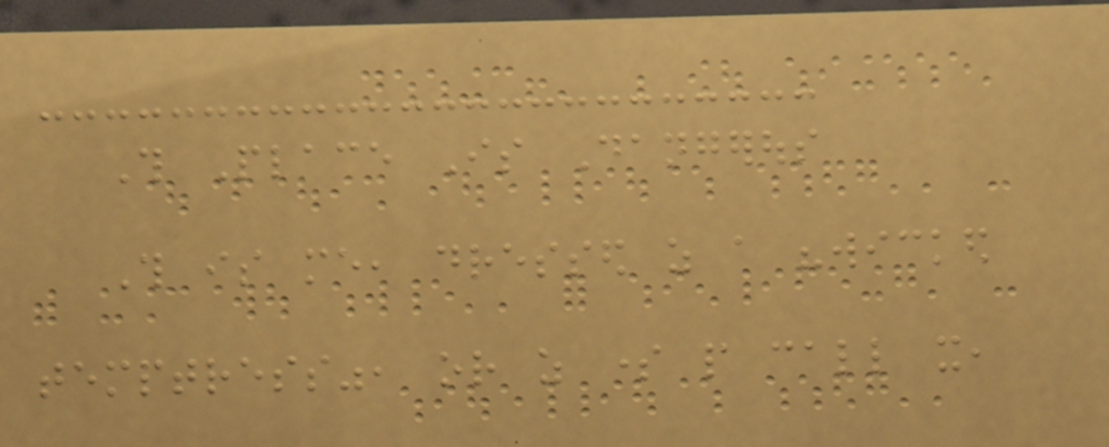This Place Is Dangerous
This is me, dressed as a "wicked
temptress", or as some people call it,
